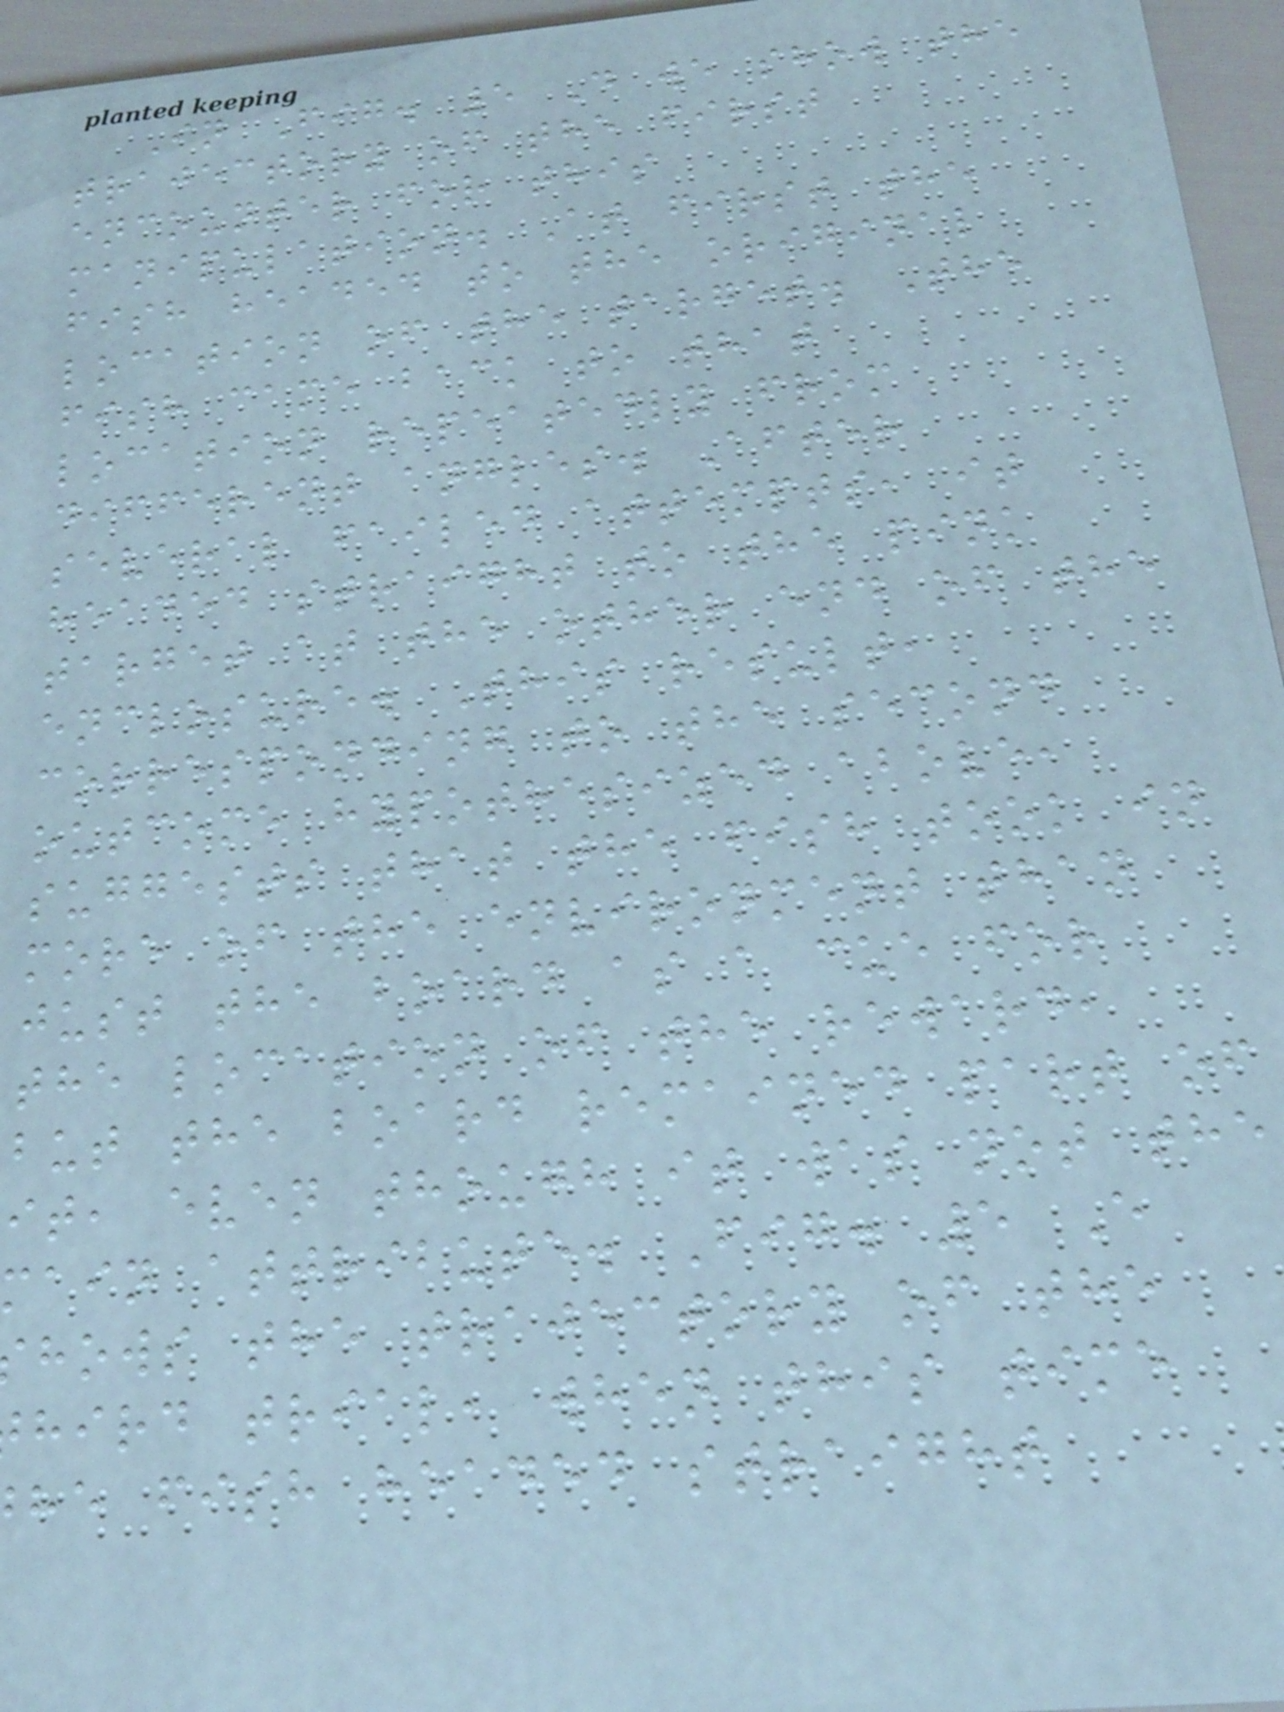In Fig. 5 D we show the
trajectory of the first
encounter for this
manipulation. At first the
fish headed to the original
location of the target. The
fish came back to that
location repeatedly from
different angles. After
several failed attempts, it
headed straight to the pink
target at the other end of the
enclosure. This result,
corresponding to the second
outcome hypothesized above,
suggests that the fish took in
more of the environment than
just the board as a cue for
the location of the reward,
but the board remained part of
it, even though it was not the
main attribute. Fig. 5 E
hows the trajectory of the
hird trial, when this time
he fish headed straight
